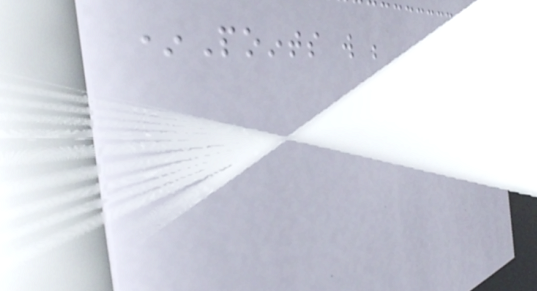*Points will be
